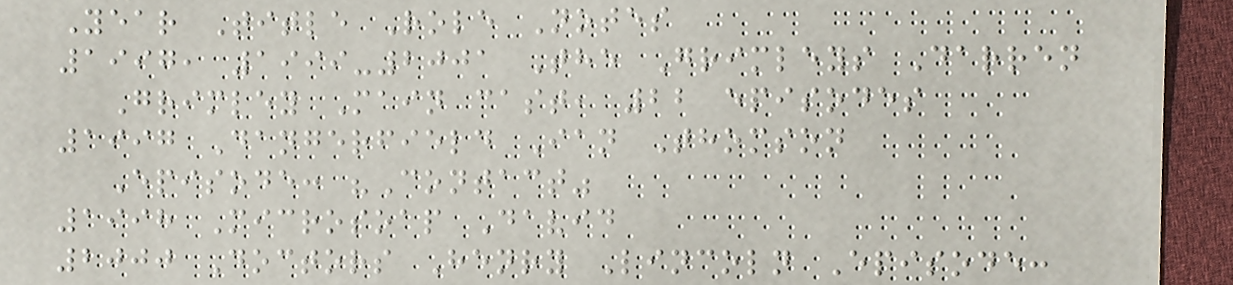Year Title Role Notes
1997, 1999-2001 The Grimleys Darren
Grimley Main cast, 22 episodes
1997 Dangerfield Ian Thomson
Episode: "Contact"
1998 Microsoap David
2000 Doctors Henry Lincoln Episode:
